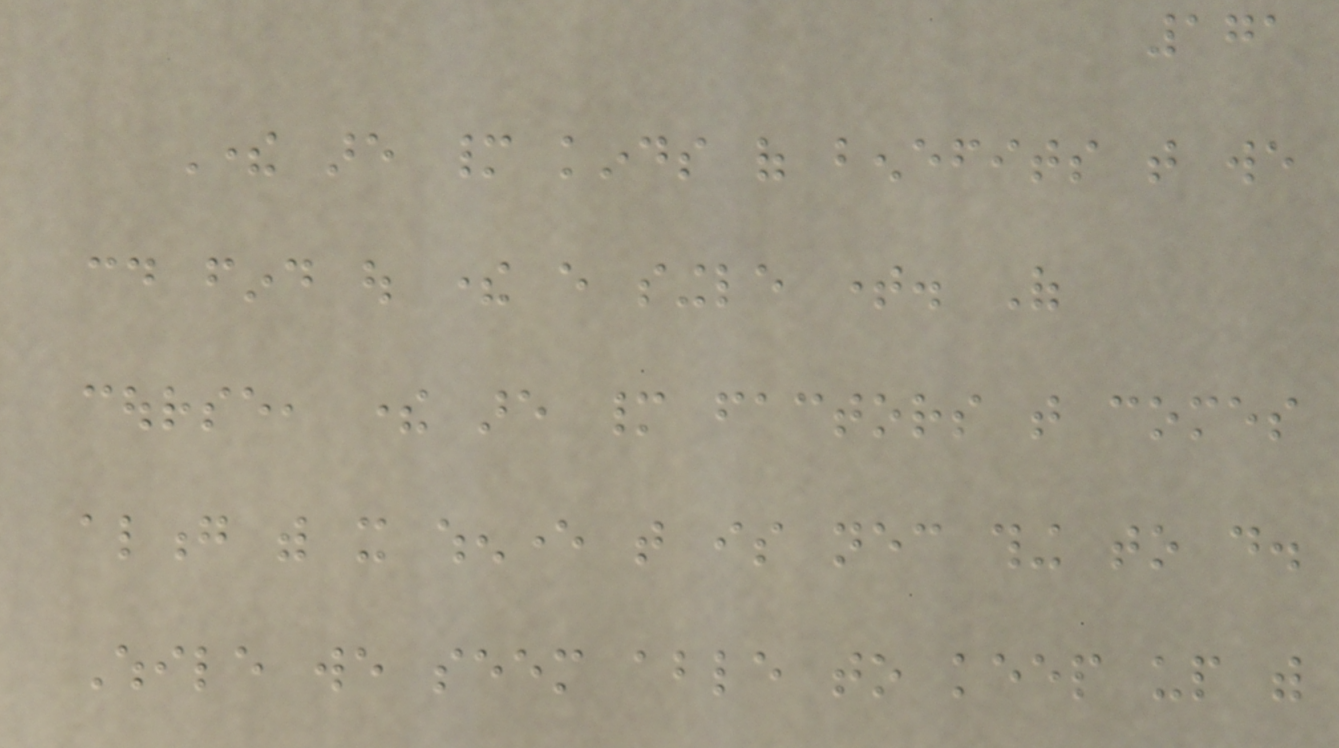171
There are many kinds of benefits that we
could find out there every single time. Of
course, there are many factors that comes
along with it whenever that is necessary thing to do.
While we seem able to keep up with
